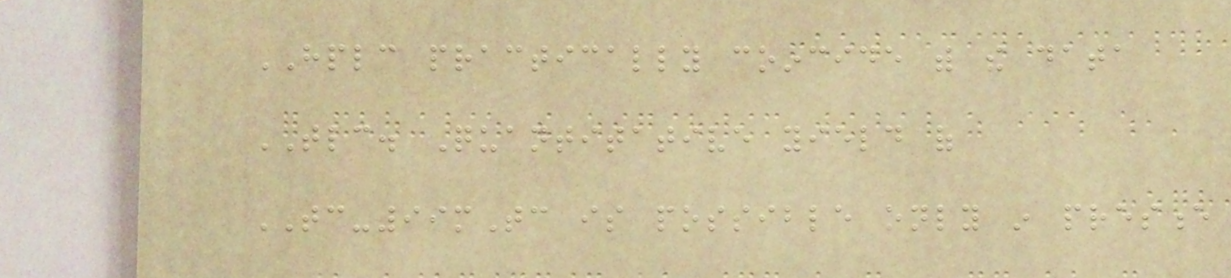HPLC practically coincide with the data
TLC. Quantitative yield of
TC-99mTc is possible only in presence
